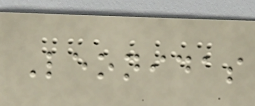Leonidas
